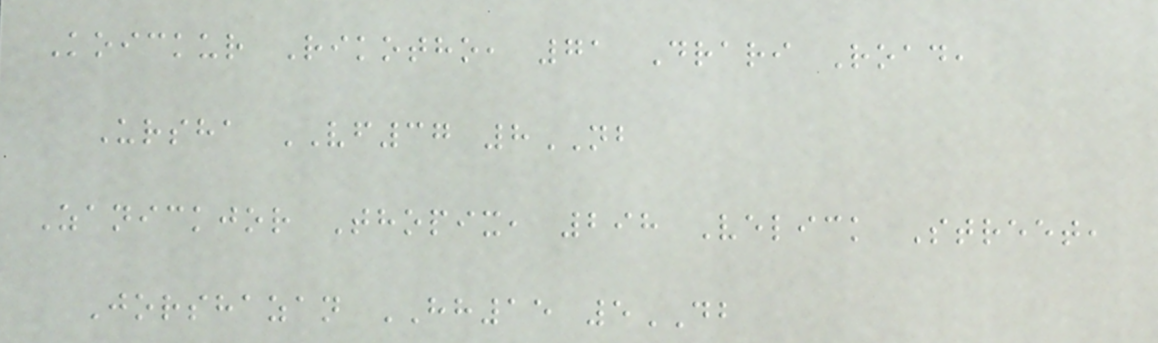Koickur Rikotho, 71 Drari Road,
Ursha VF37 8NB
Zanickjor Thopix, 298 Velick Street,
Jorshazan HH15 5DB
